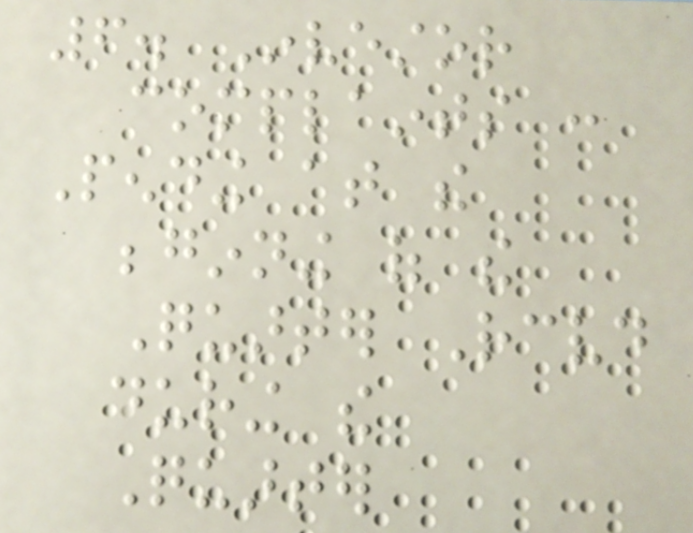6. Investor
complaints :
Pending at the
beginning of the
Quarter Received
during the
Quarter
